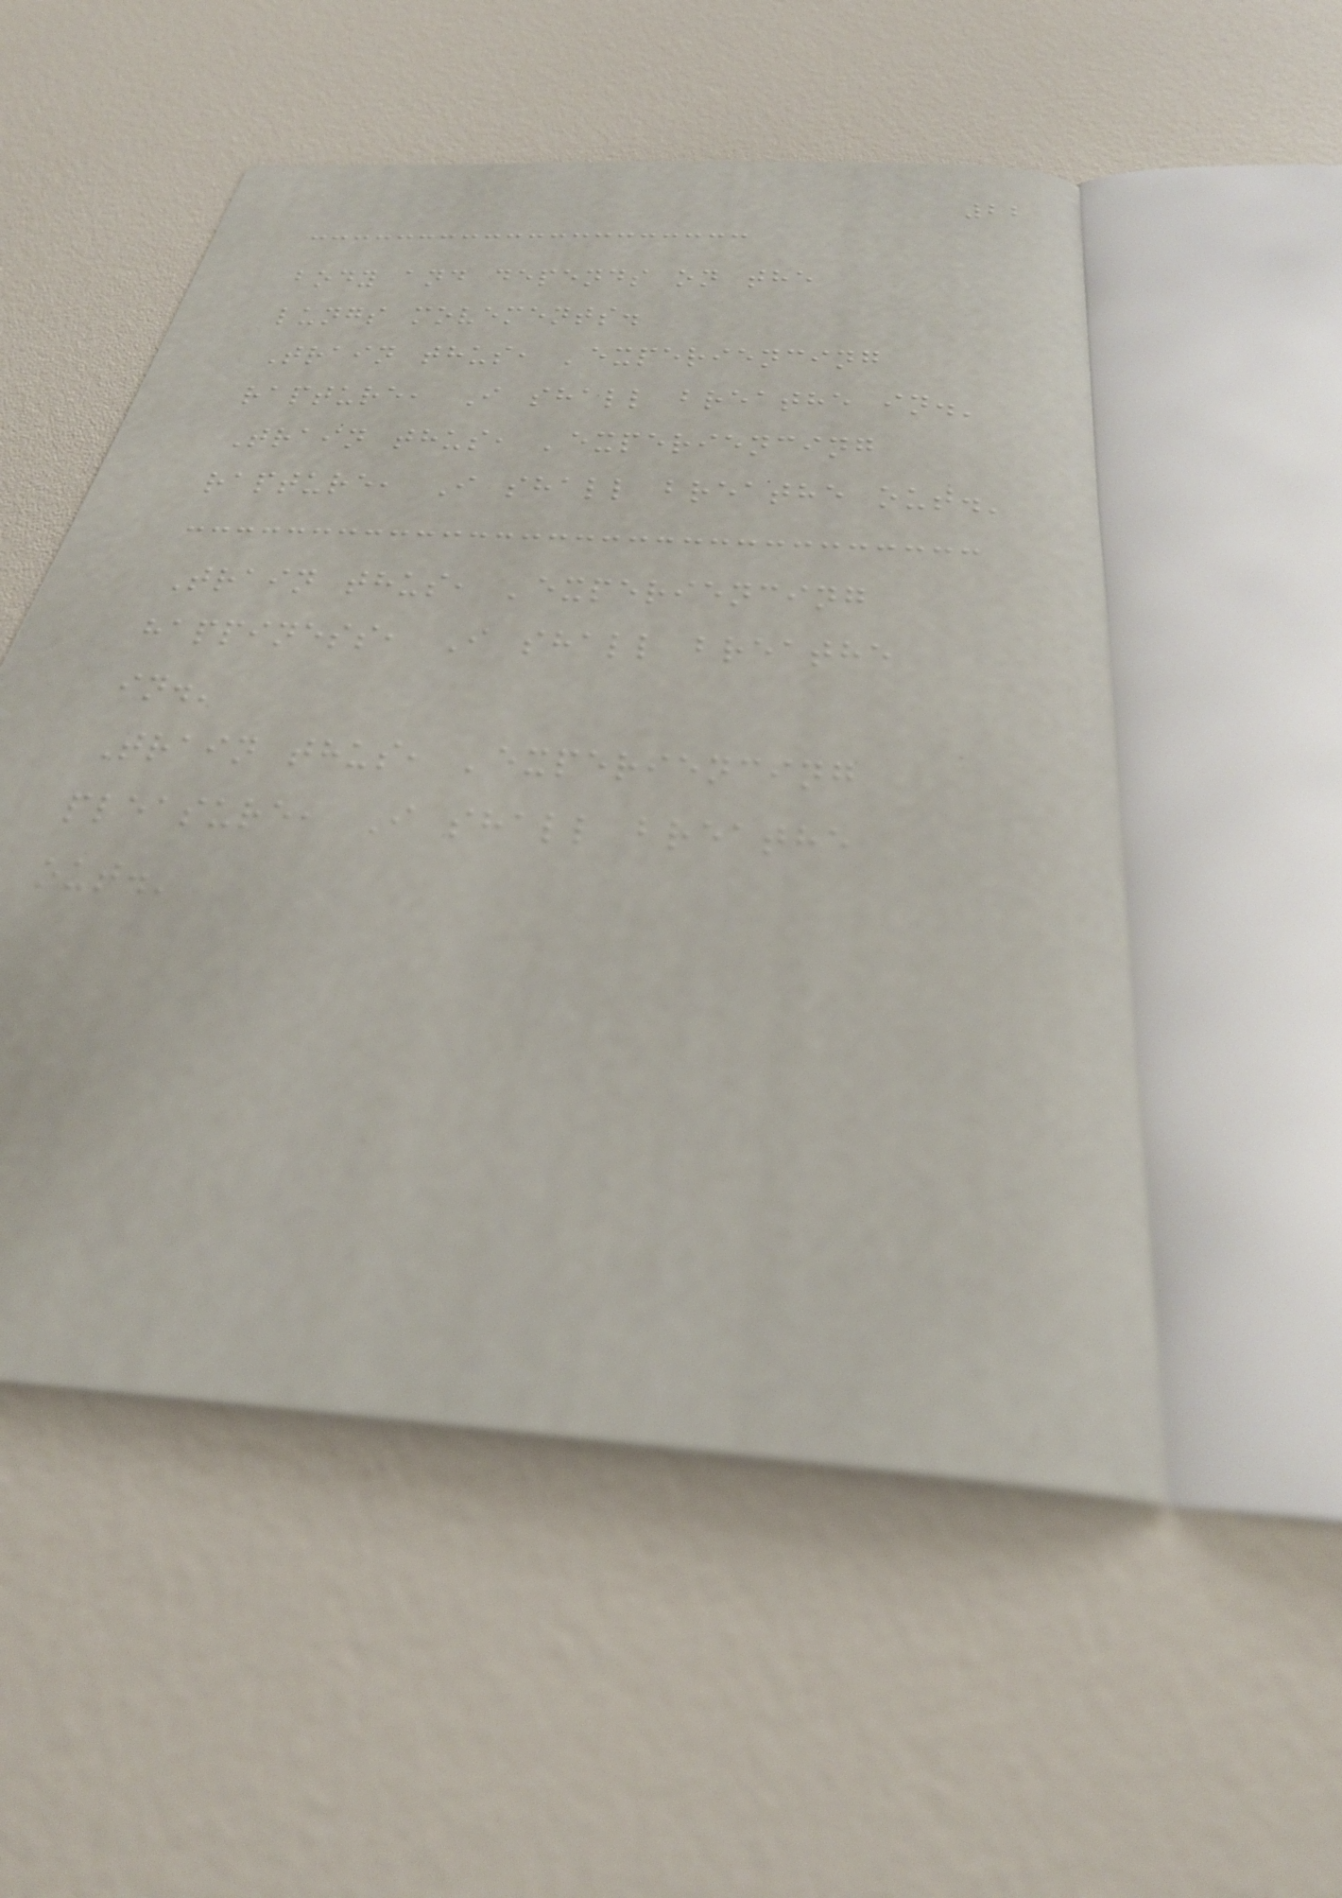22
body and depends on the
lungs movements.
Train thus, 'experiencing
rapture, I shall breathe in.'
Train thus, 'experiencing
rapture, I shall breathe out.'
Train thus, 'experiencing
happiness, I shall breathe
in.'
Train thus, 'experiencing
pleasure, I shall breathe
out.'
